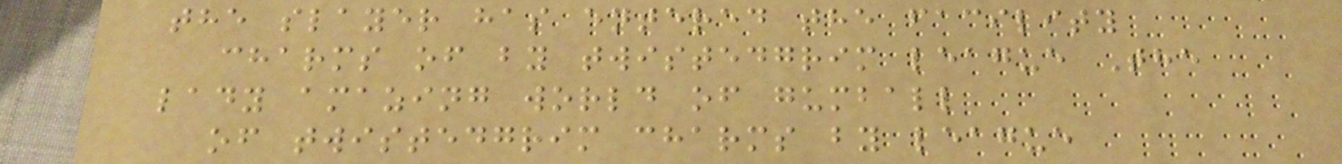the slayer has entered the facility
charms of by twistedgrim league The
lady amazing world of gumball
of twistedgrim charms by league
